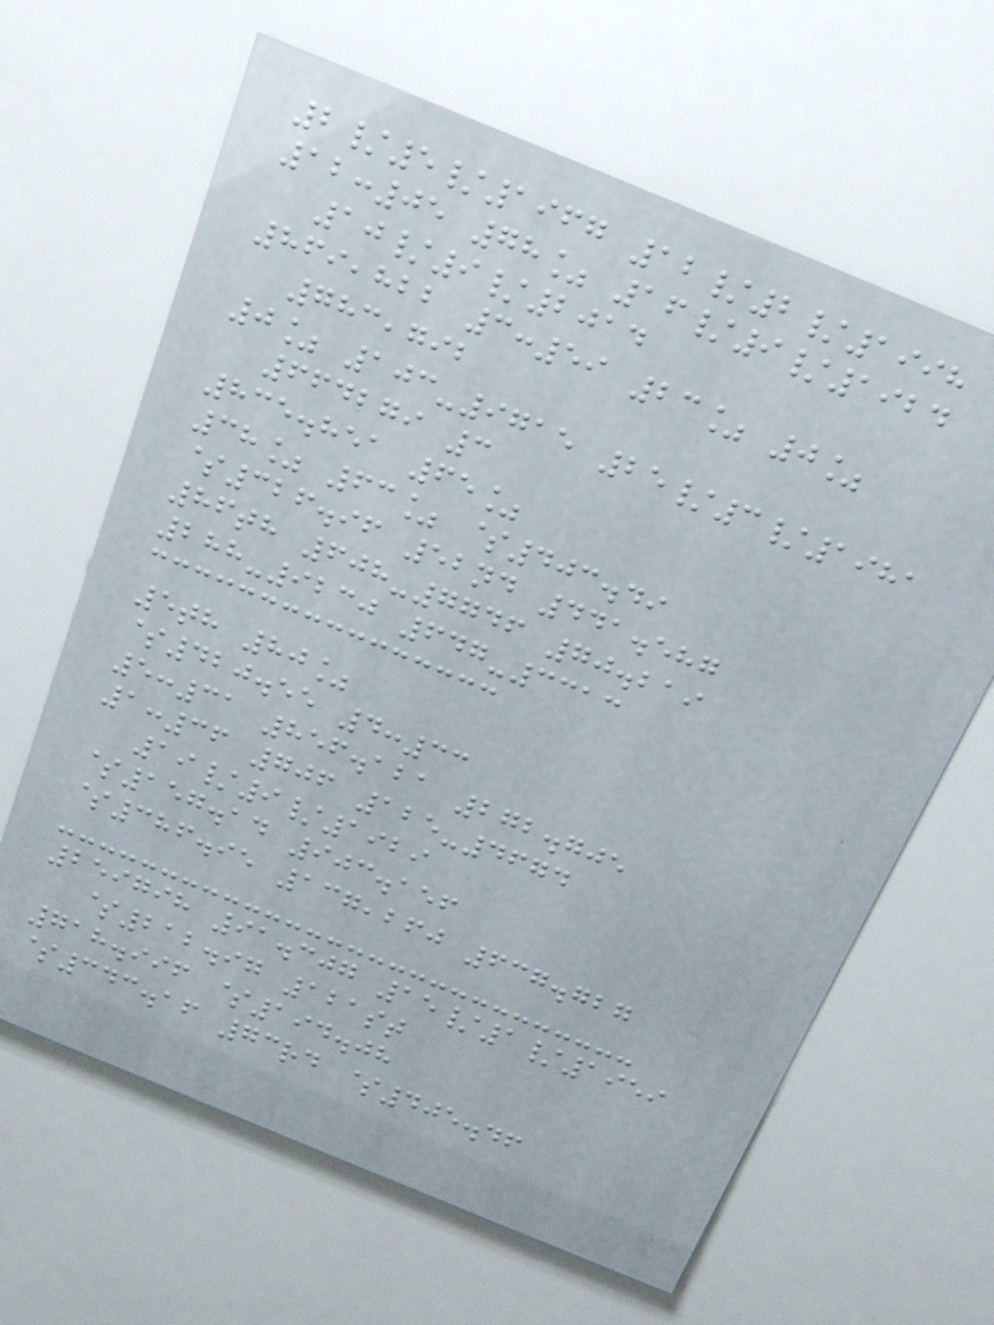2/5/1967 12/2/1998
12:05 78% 16/9/1924
10/9/2014
869,822 3:59 23% 0%
783,792
0% 103-9715 25/3/1981
664279 3
835.851 65%
38% 63% $403.49
$326.96 52nd 441.587
86th 608-7746 70.219
288-9230 647-3313
5th 80%
$420.55 4:33
5:31 856.121 272.705
1:36 706 125-4674
19/9/1929
$157.14 903.156
$386.95 137,260 637.727
259798 91.307 15/1/1959
$212.97 121st
718.996 $194.08
$343.16 73rd $405.46
